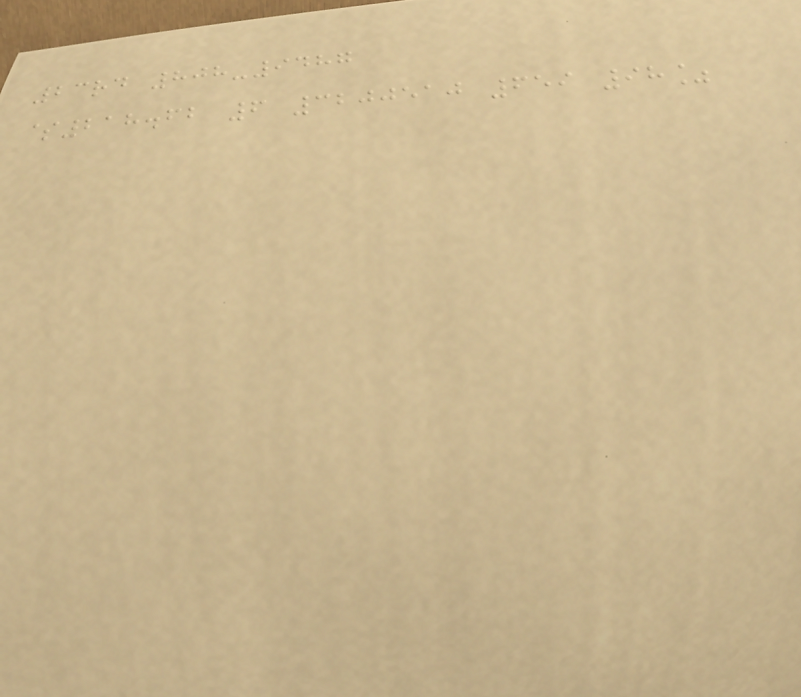23rd 808-9487
$218.62 6 3200510 659 98%
